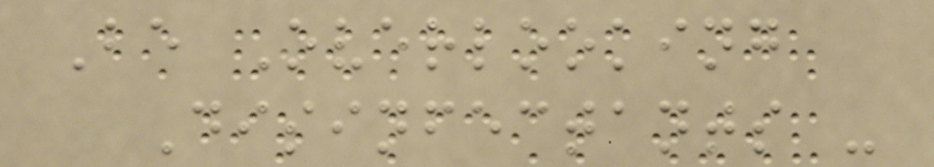Be Overlooking
Disinfectants -
